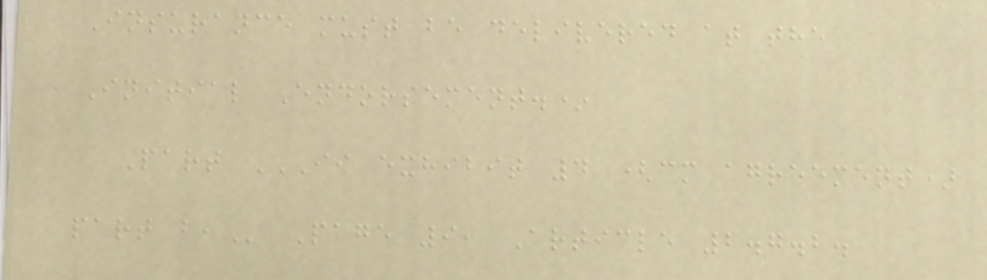Insurance must be delivered at the
Initial Endorsement.*
Part II EXHIBIT 4 (CM AGREEMENT)
PART B, Page 9, Article 2.7.2.
